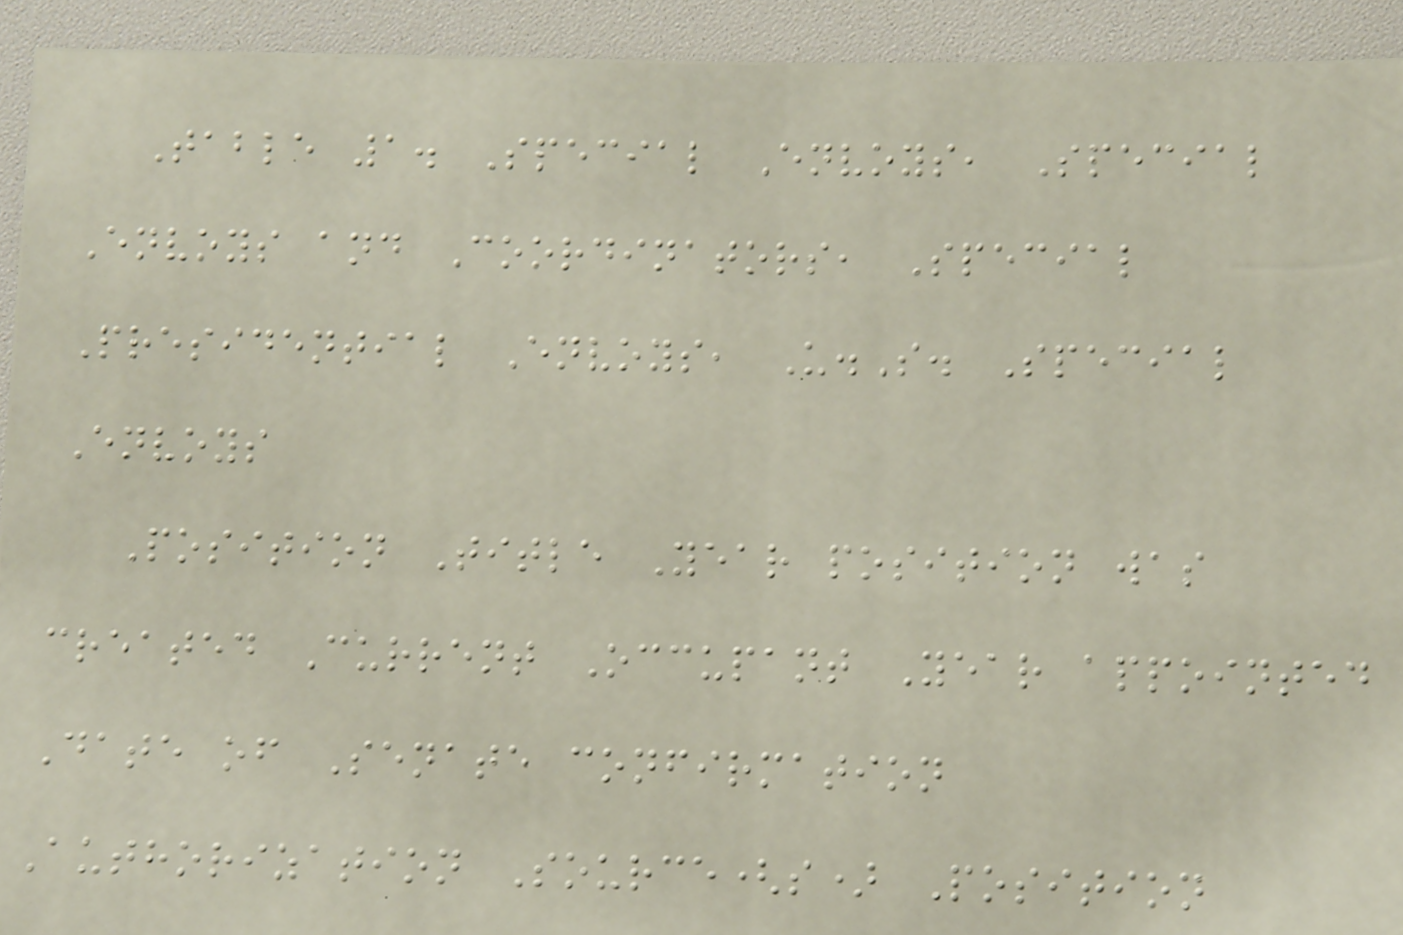Table 1. Special Envoys, Special
Envoys and Coordinators, Special
Presidential Envoys, U.S. Special
Envoys
Position Title Year position was
created Current Occupant Year appointed
Date of Senate confirmation
Authorization Source(s) Position
